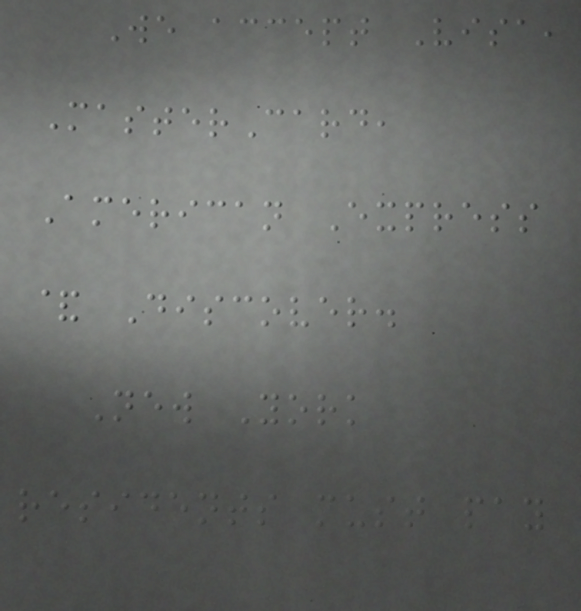We accept Visa,
MasterCard,
American Express
& Discover.
New York
residents must pay
